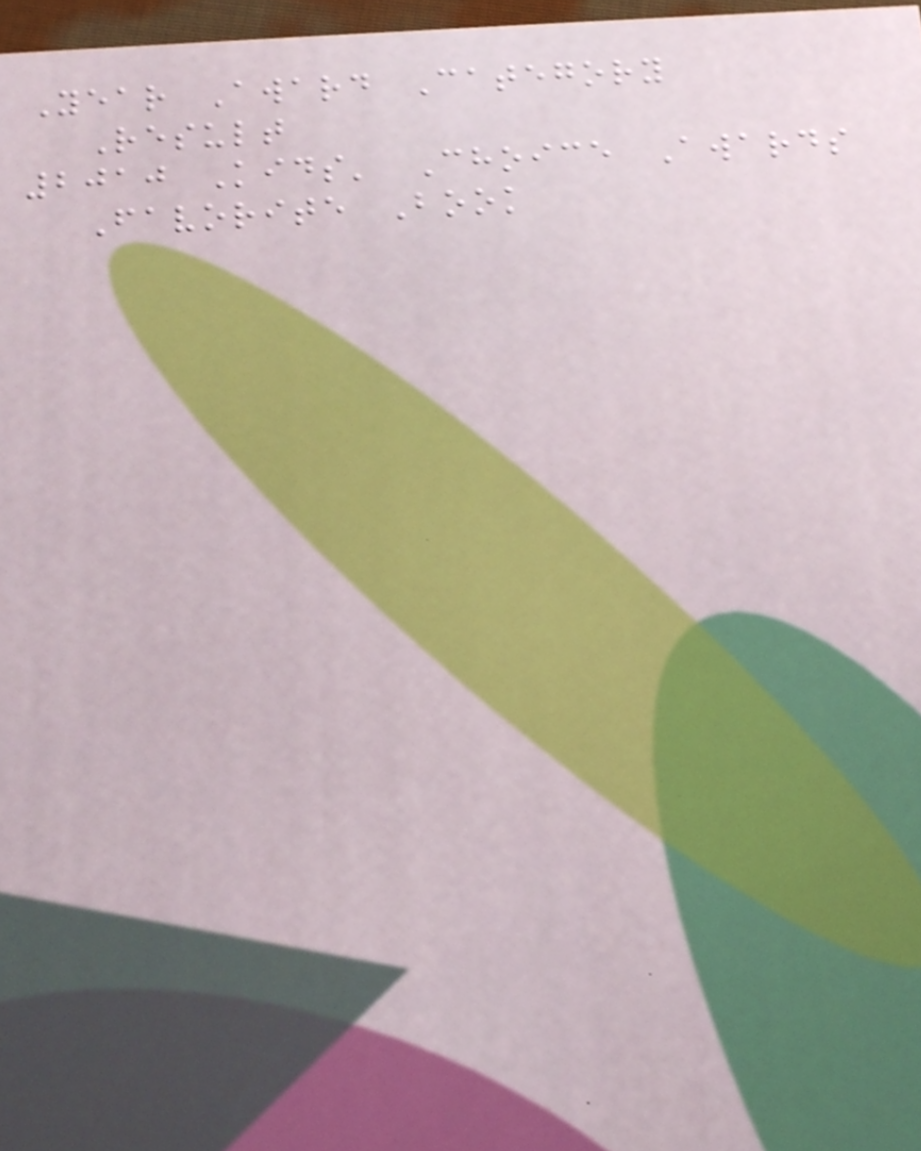Year Award Category
Result
2010 Kids' Choice Awards
Favorite Book
